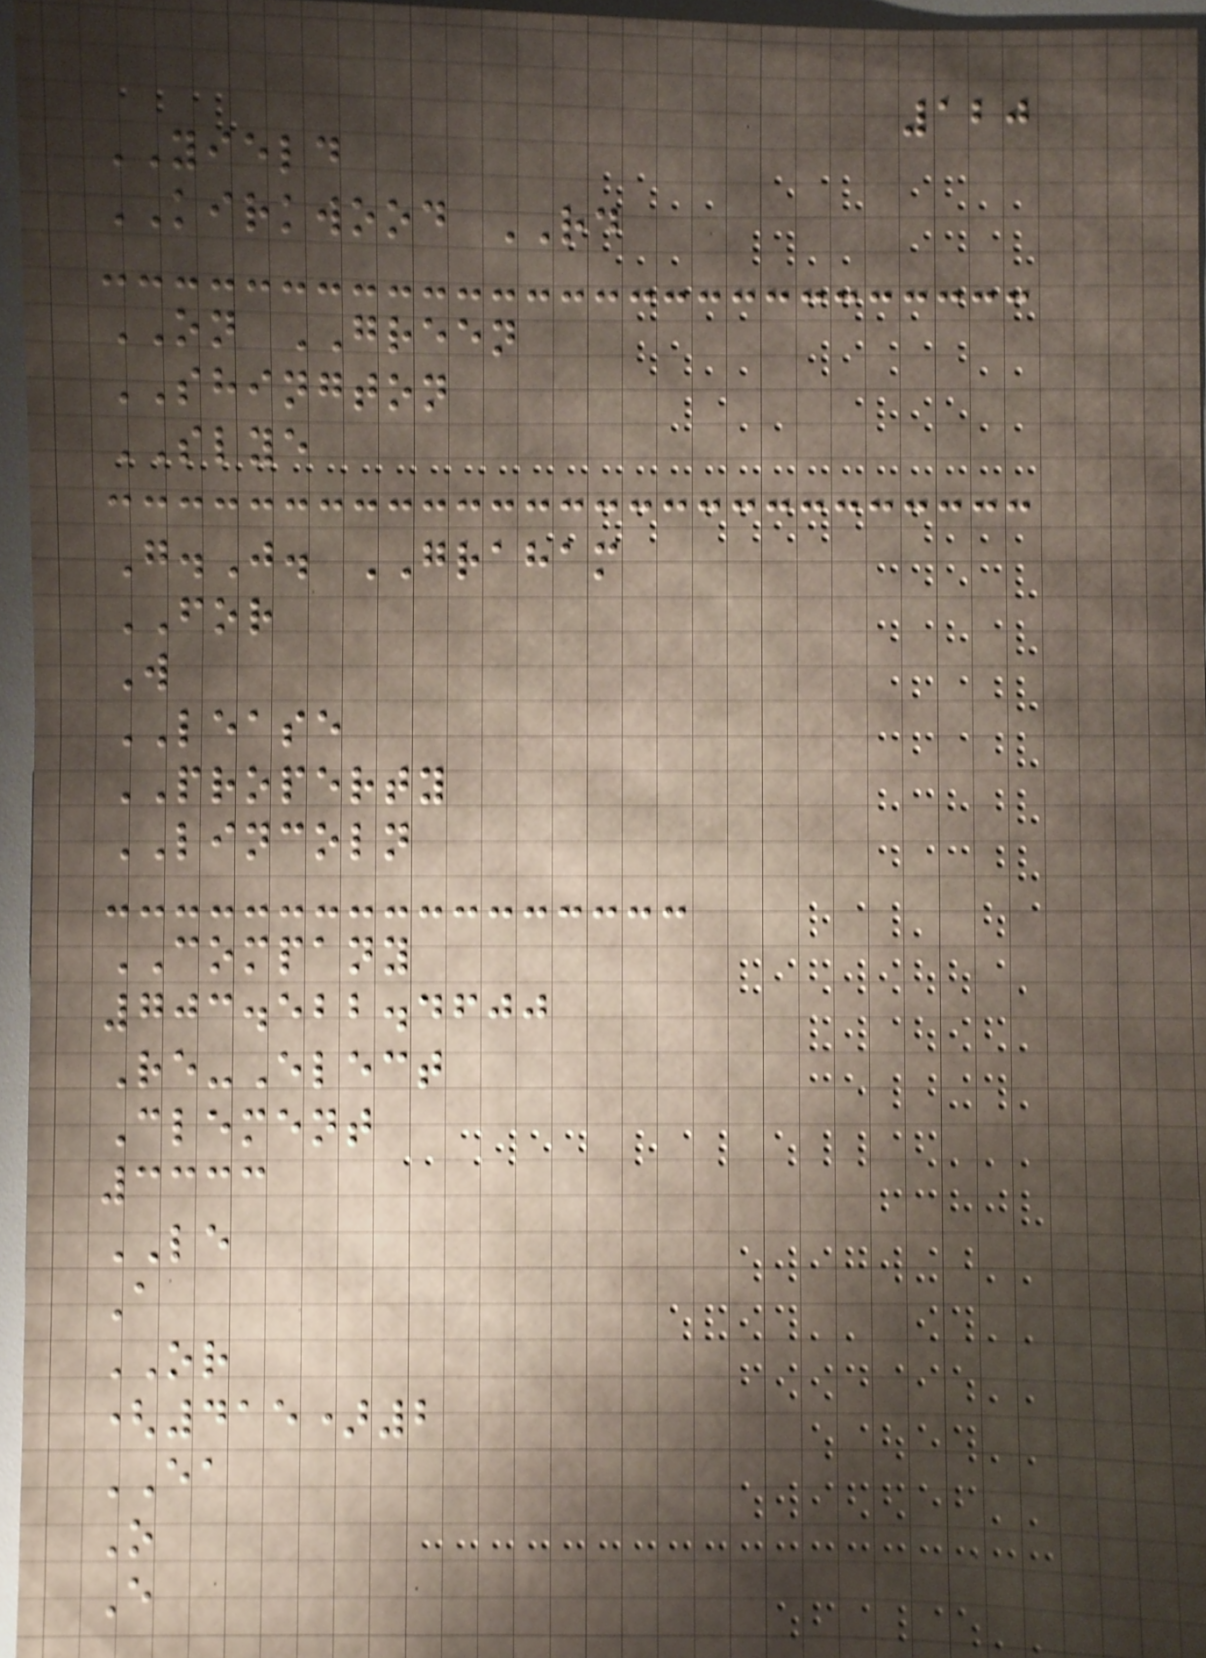120
YIELD
KIRKWOOD RD
ON GREEN
SHINGTON
SLYE
G.J. GRAHAM
FOR
W
LEASE
PROPERTY
LINCOLN
COMPANY
703.522.4600
Re-Elect
Clement
3333
LE
A
OR
(415)2
EA
O
E
